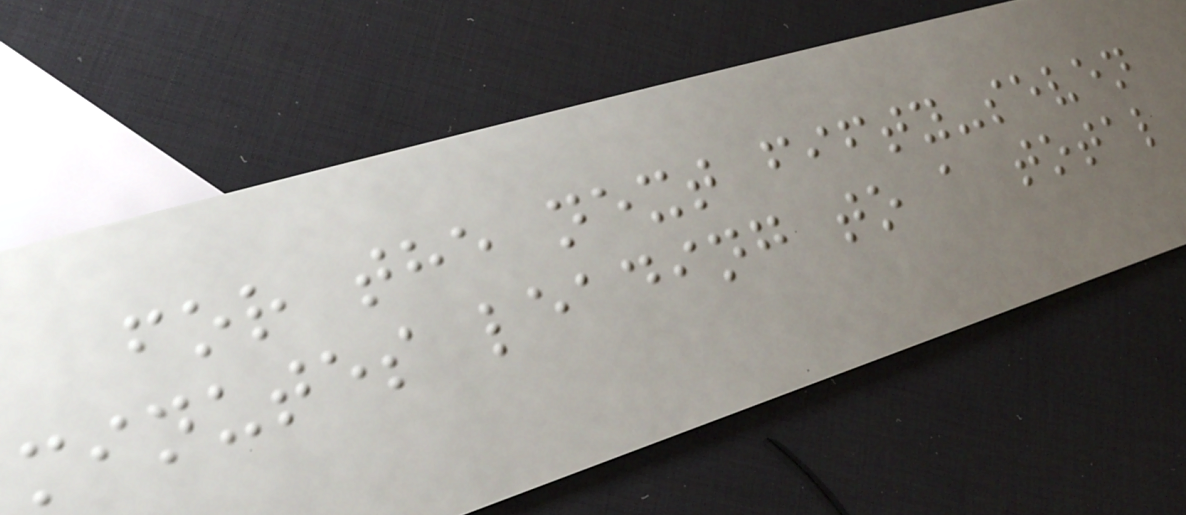for the next fifty-seven
minutes leading to a total
